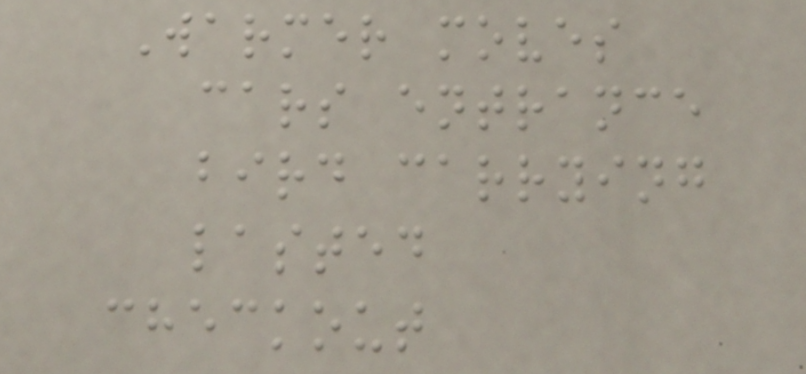Warmer moves
cars entrance
bird carrying
lasted
checkout
